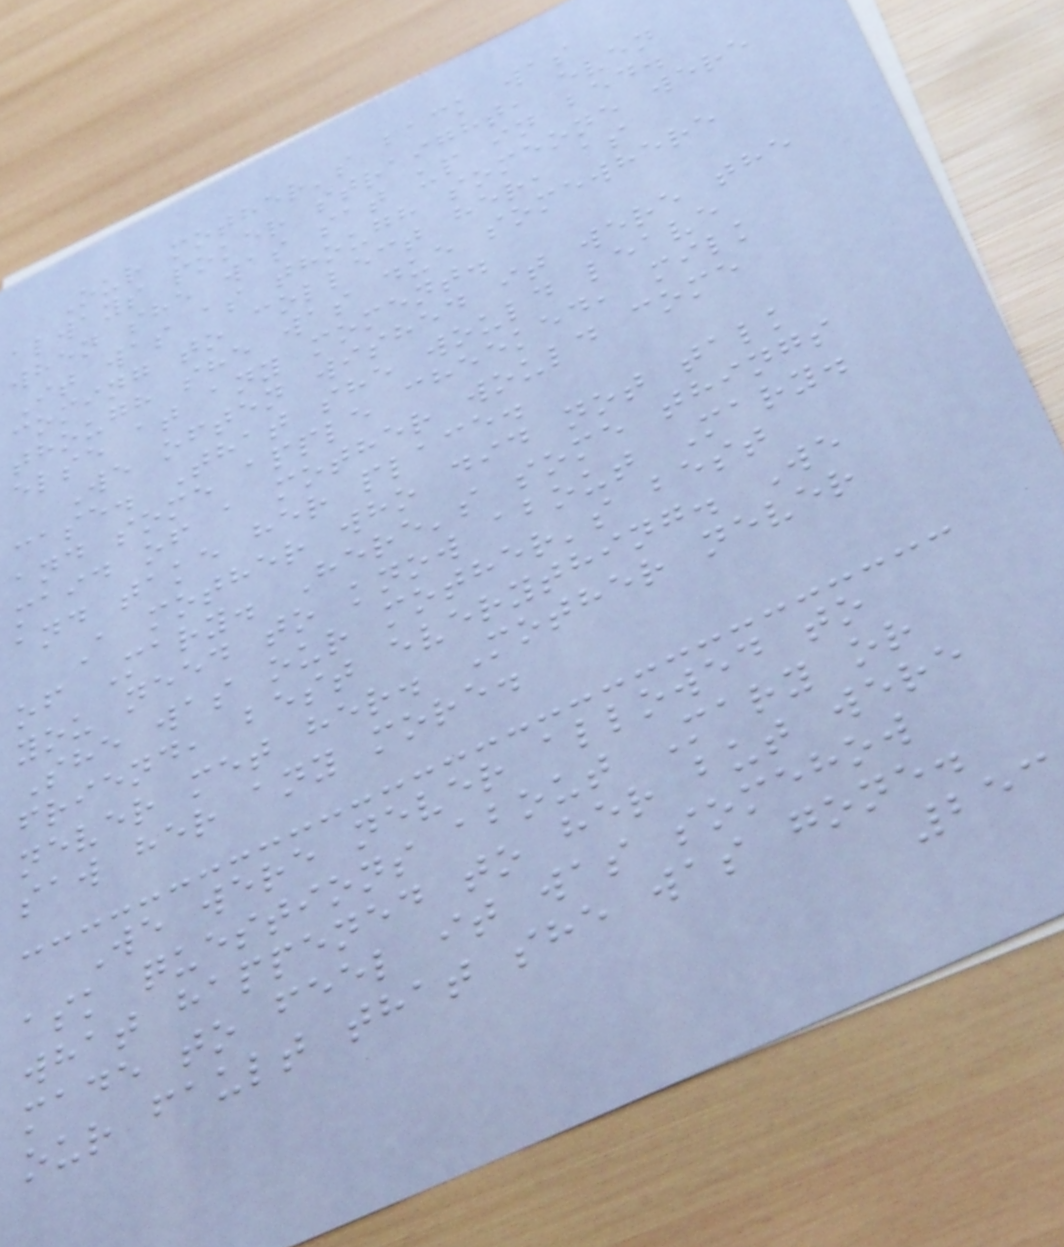Our mother's back was
always poker straight, even
when she was sat up in bed.
It was as though someone were
coming to collect her, as
though she was due somewhere
else at any moment.
We often wished it were the
case. That she would leave
and some apple cheeked, milk
maid of a mother would come
and take her place.
A mother who did not talk
of Mary. Here's some things
you need to know about Mary.
She was our mother's best
friend, best everything. We
never met her. Mother never
saw her any more.
We were never allowed to
ask questions about Mary or
what happened to her but were
made to feel it was somehow
our fault that she was gone.
253
